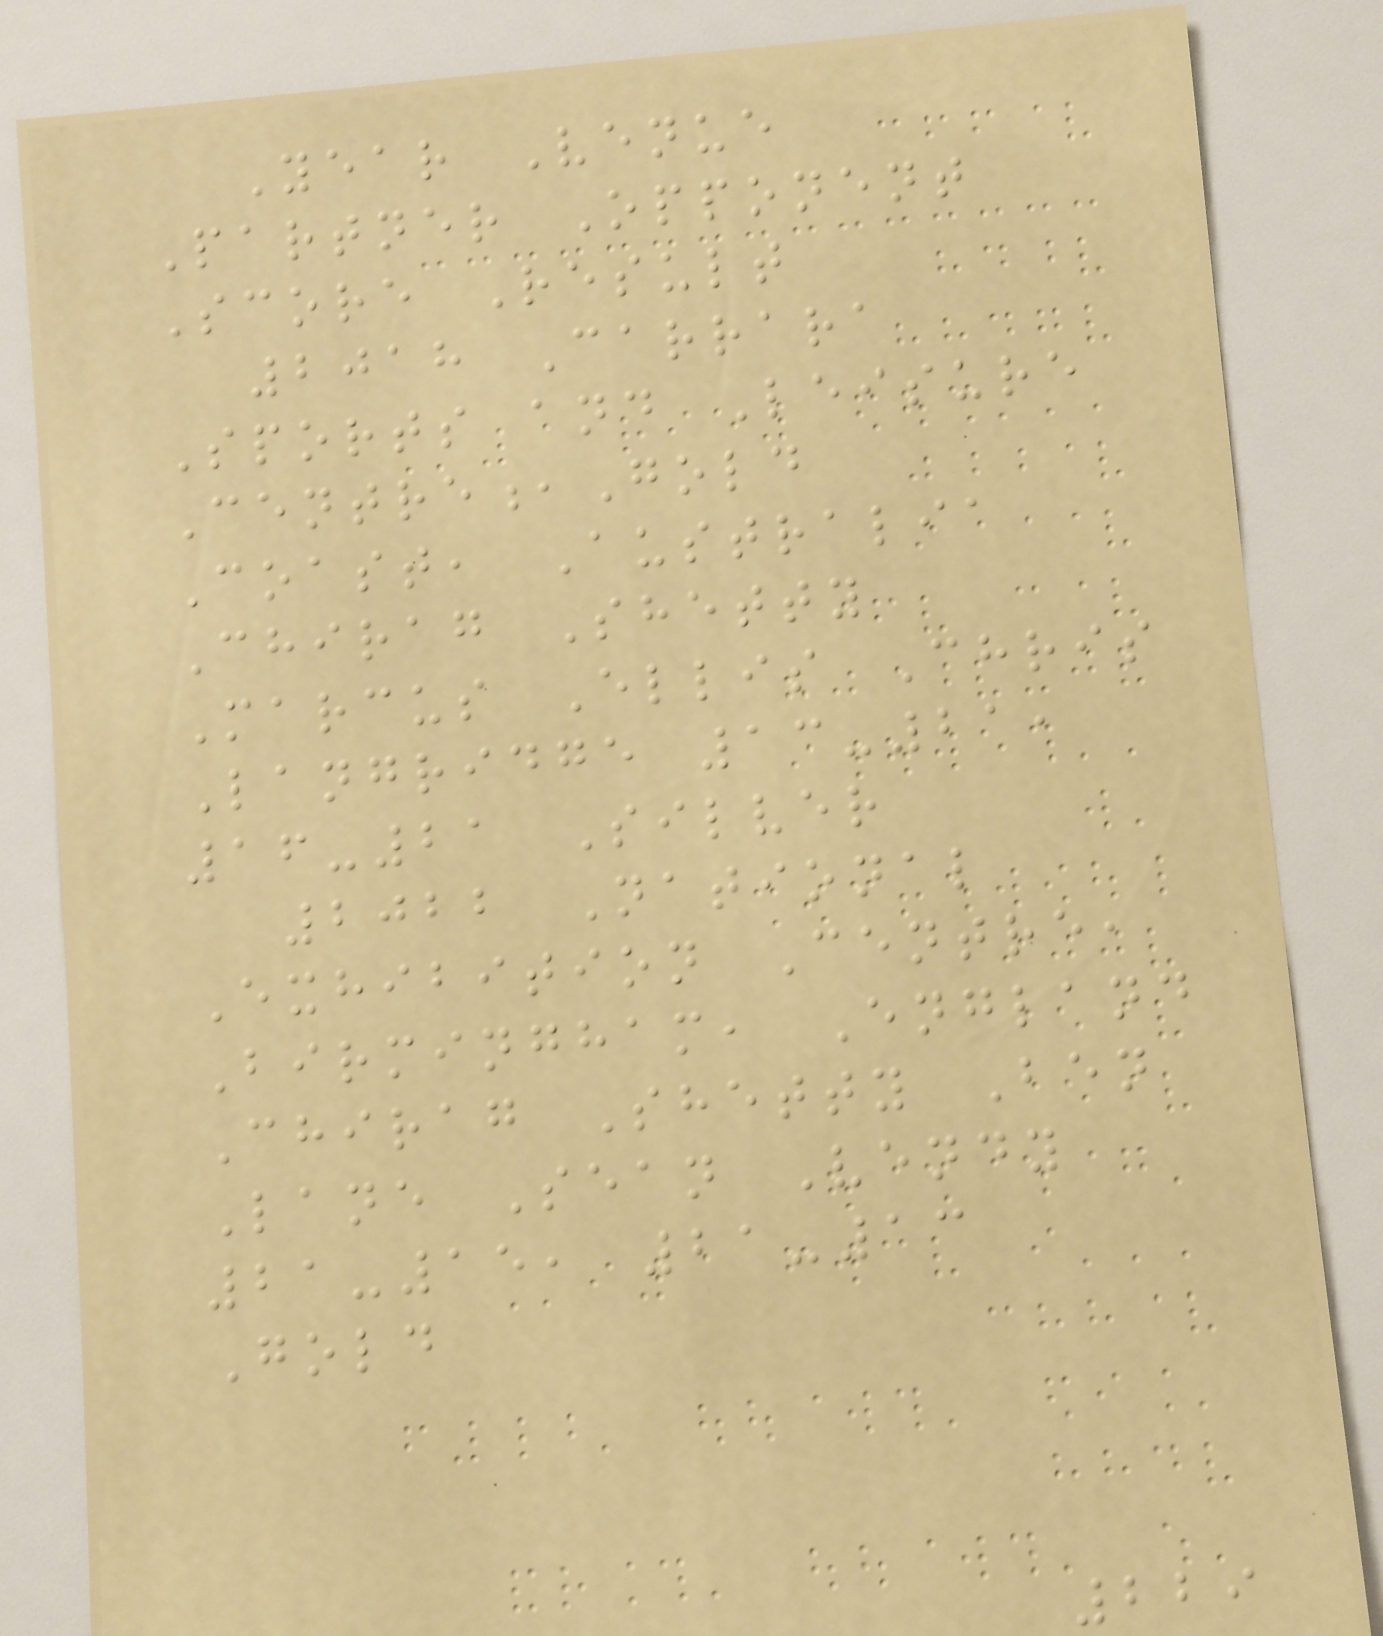Year Venue
Partner Opponent
Score Result
2018 Carrara
Sports and Leisure
Centre,Gold
Coast, Australia
Chirag Shetty
Marcus Ellis Chris
Langridge 13-21,
16-21 Silver
2022 National
Exhibition Centre,
Birmingham, England
Chirag Shetty Ben
Lane Sean Vendy
21-15, 21-13
Gold
229
